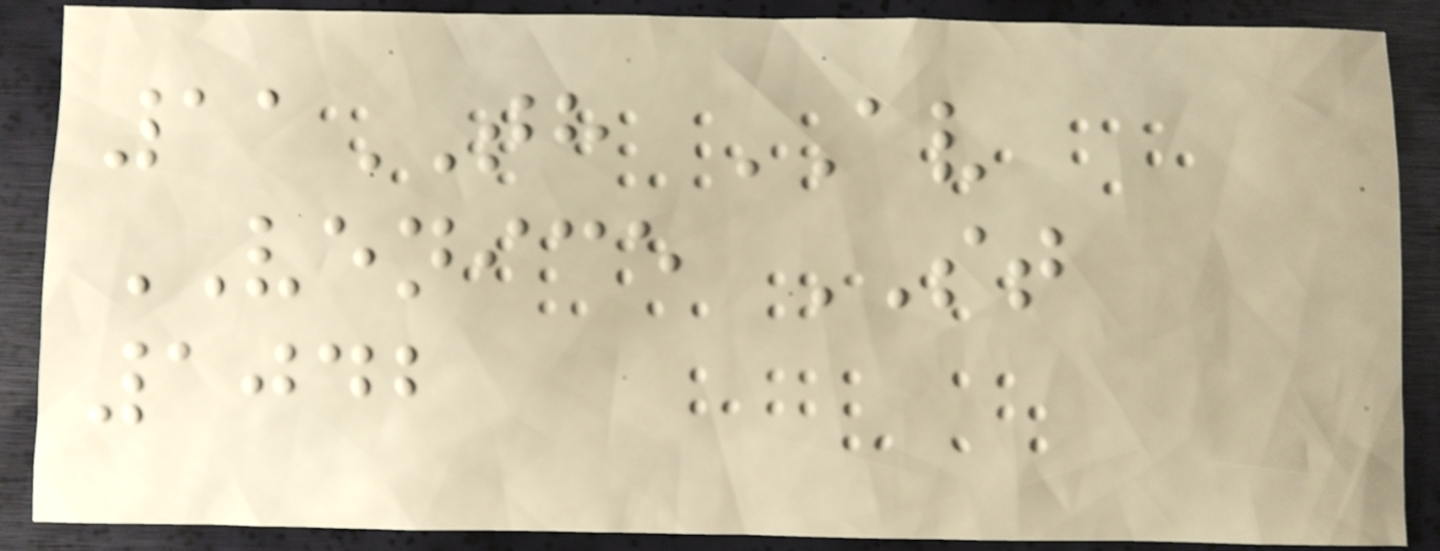11TH AV
VENICE ST
1042
